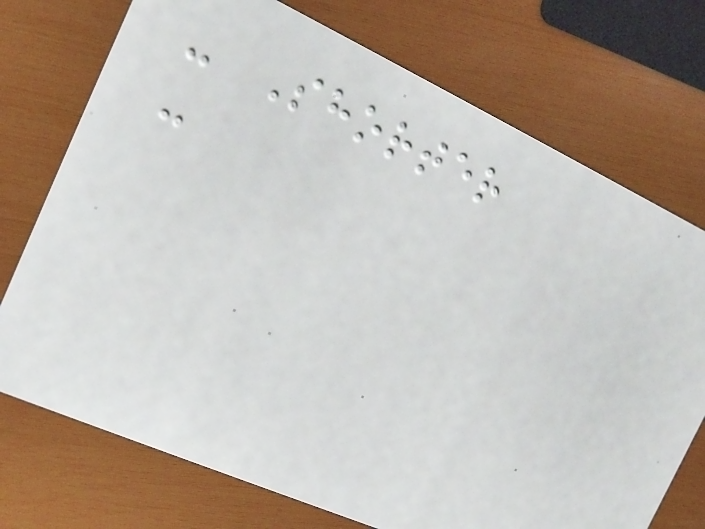- Shorter
-
